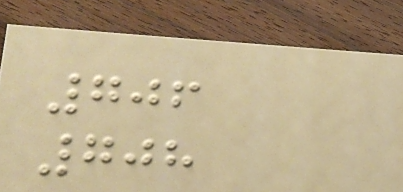706
708
